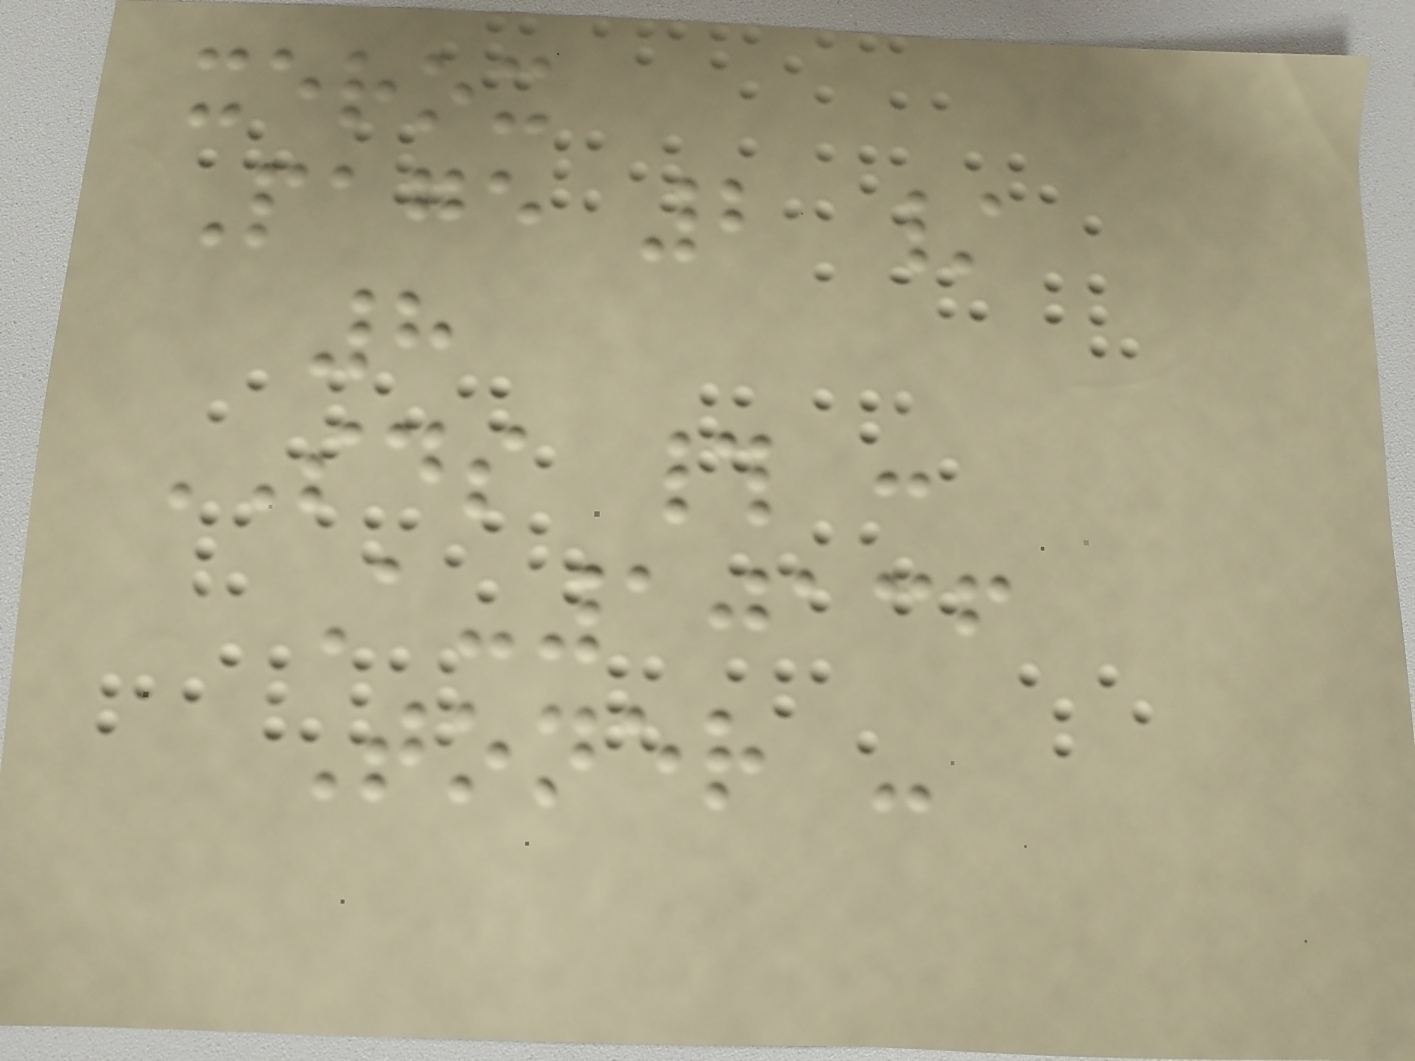xerox
Page 2 /
8
SDS # :
A-10136
Toner -
